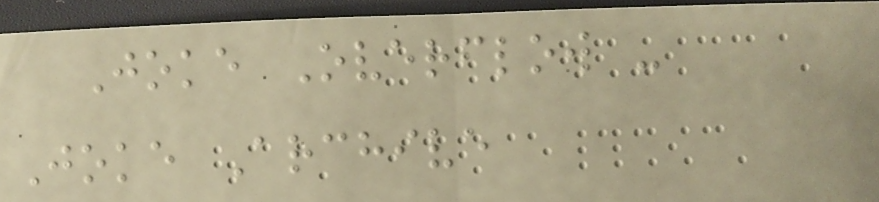Joke Overflow -
Joke Archive
